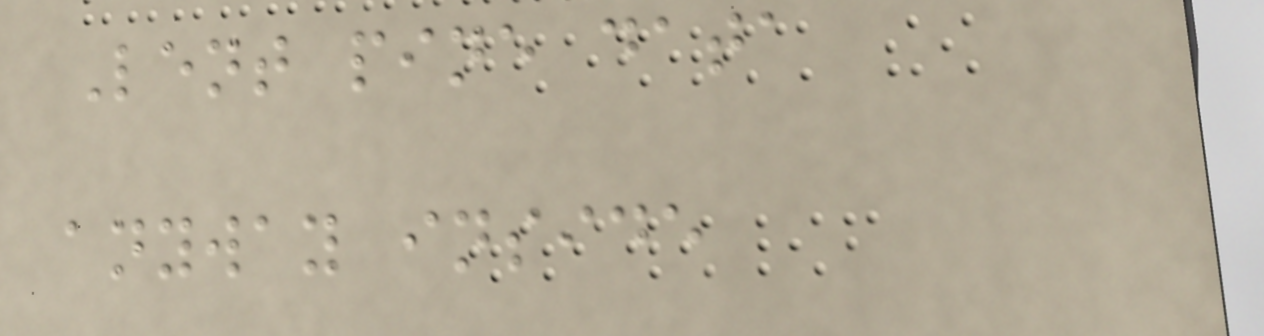Lent pine data
anyway inside
